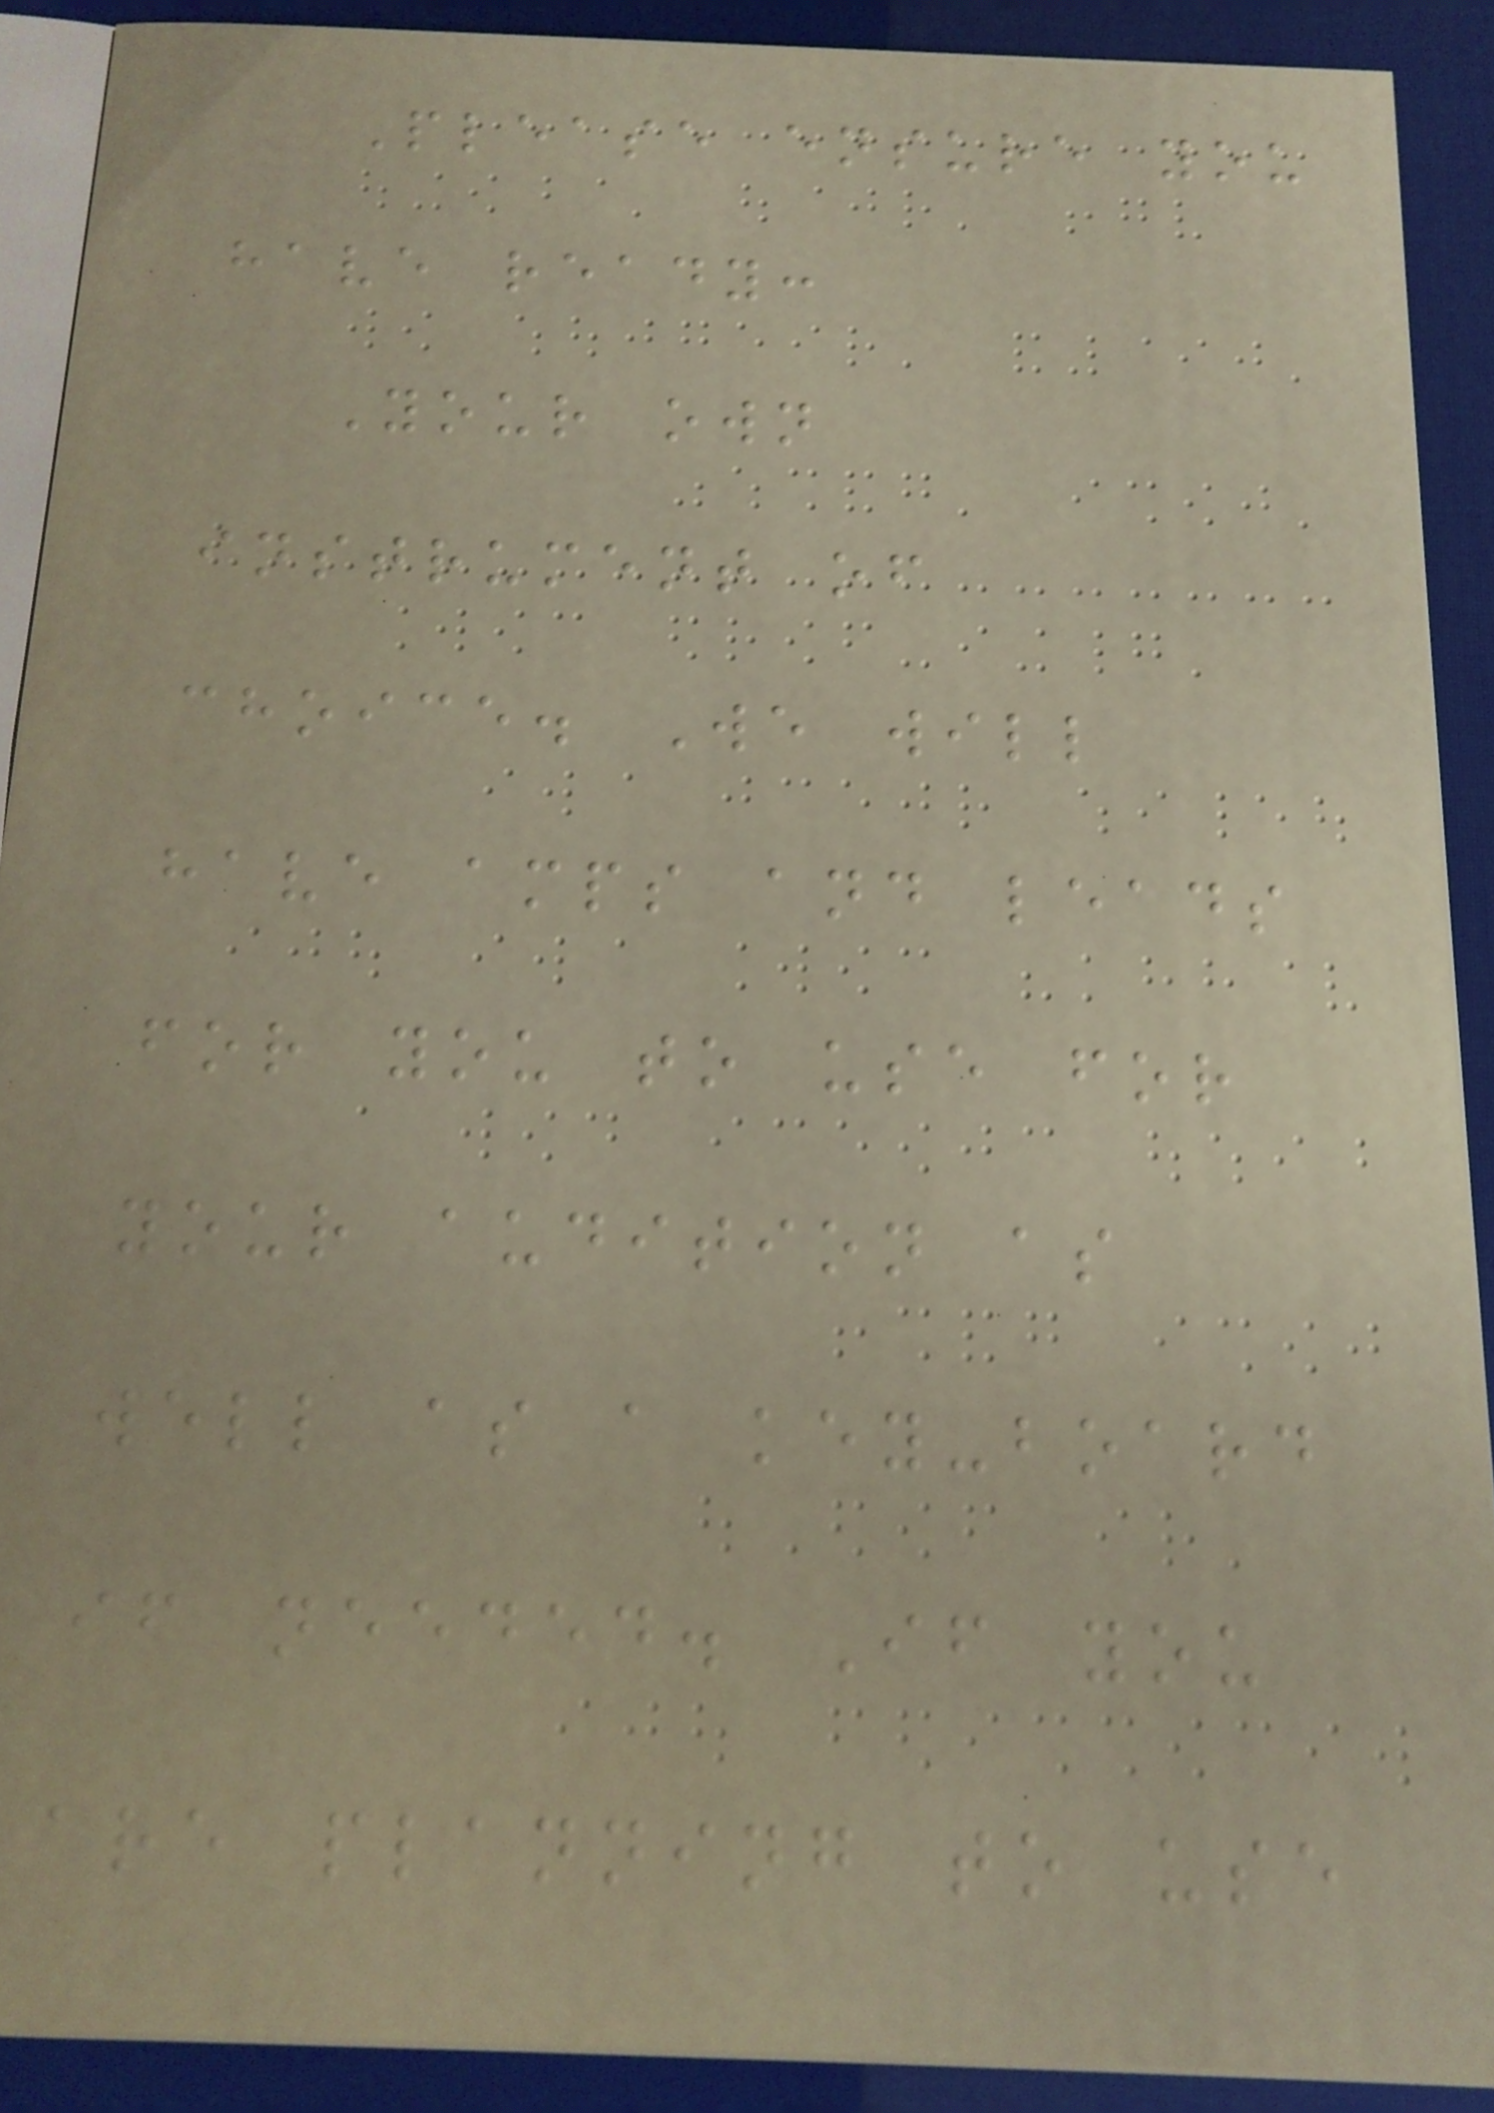Please ensure you
have ready:
Your own
instrument of
choice. We will
have amps and leads
for you to use for
your audition as
well as a key-board
if needed. If you
are planning to use
